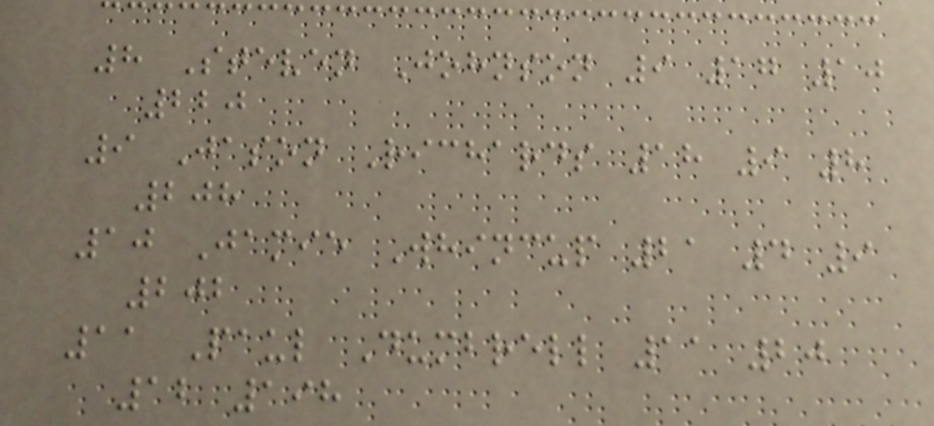8 Steven Johnson 9 17 10
220
9 Jason Richards 18 9 8
208
10 Jamie Whincup 21 4 9
202
11 Paul Dumbrell 11 20
12 198
